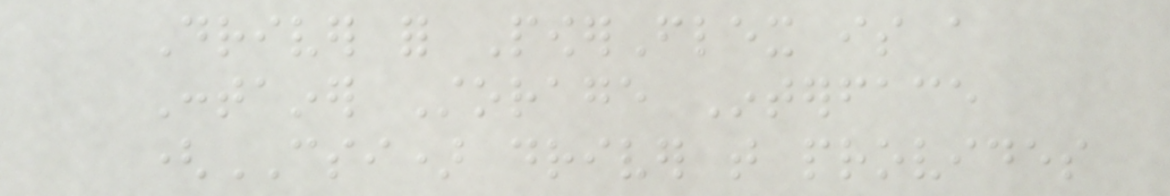Driver for PowerFlex is a
Container Storage Interface
(CSI) driver that provides
